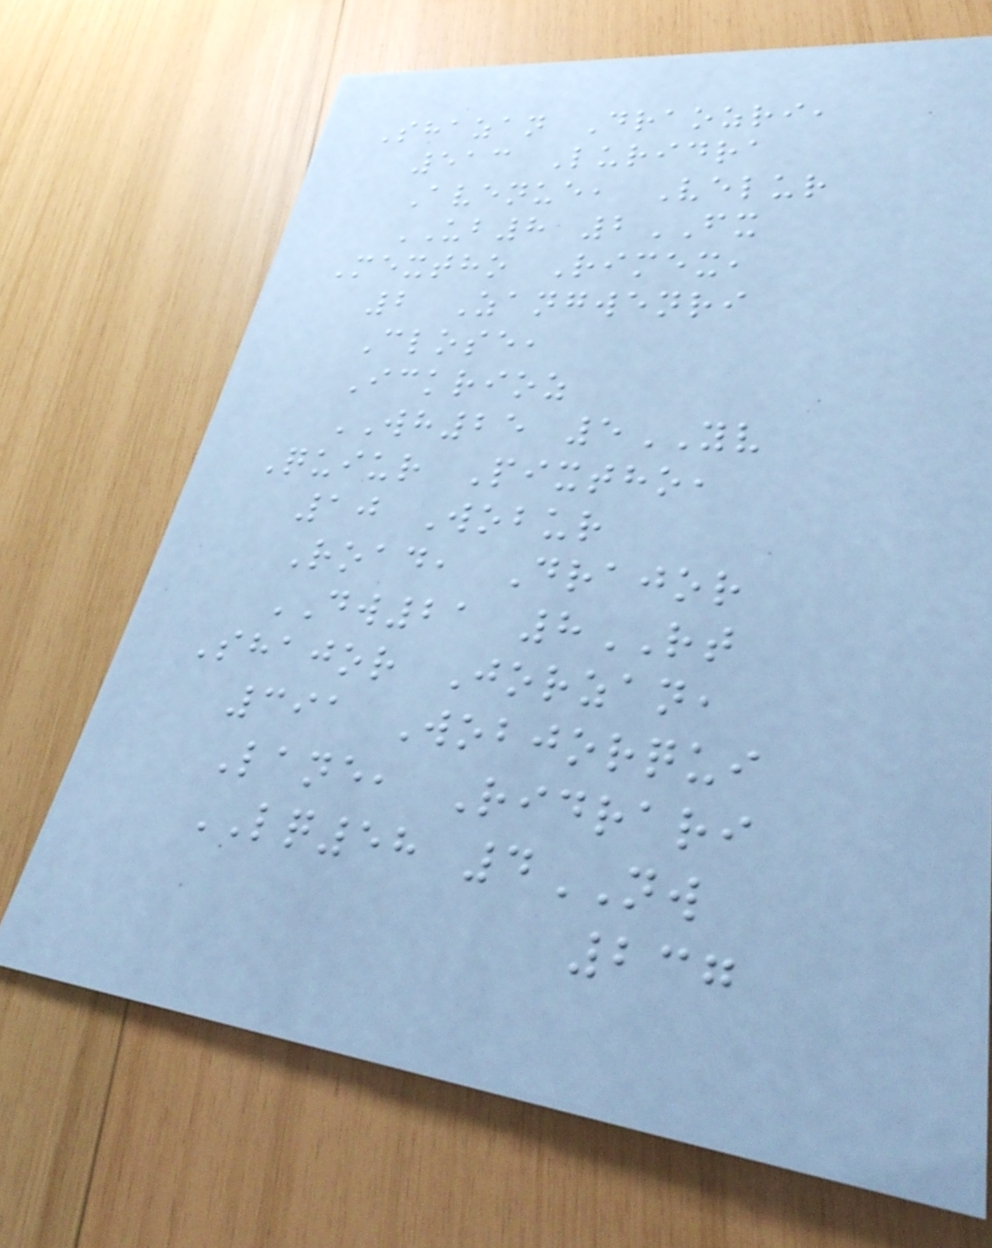Shazan Draozri,
513 Luridra
Avenue, Velur
UB8 2FX
Mextho Rimex,
2 Zangwenri
Close,
Ickrioz
WH25 5YV
Quiur Pixtho,
10 Wobur
Road, Drajor
DW21 8RT
Shajor Jorzan,
391 Wobjorqui
Lane, Ridrari
LQ58 4NW
237
